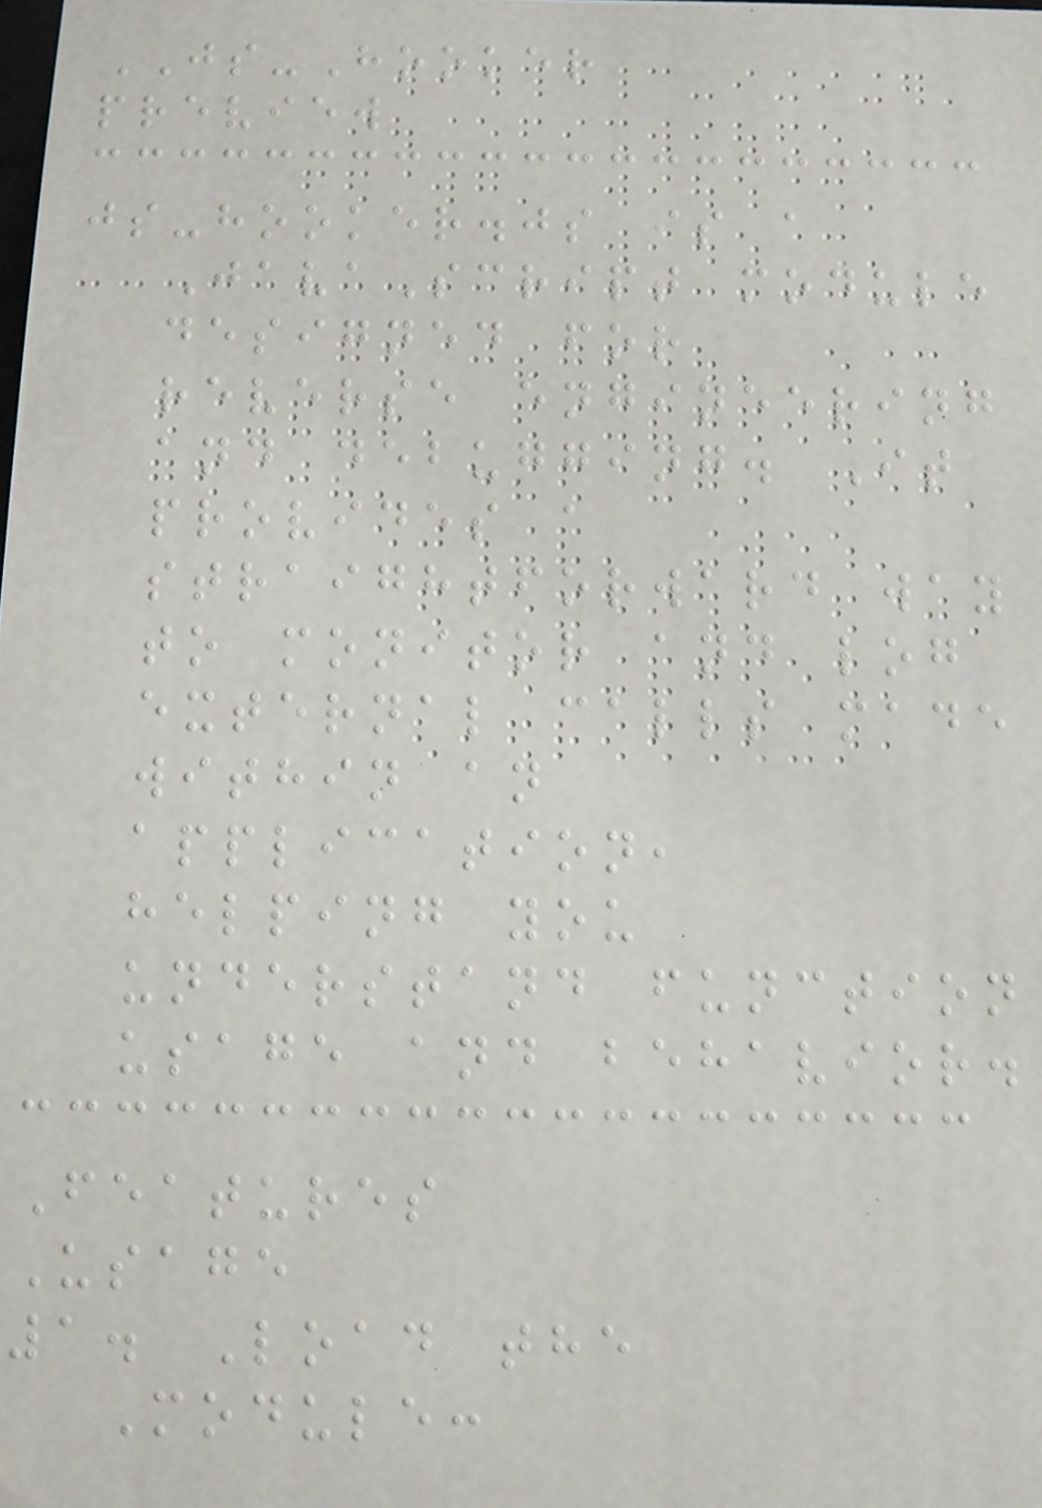JS-Hooker
preview
js-hooker.js is a
JavaScript module
designed for
reverse engineering
and debugging. It
provides a
straightforward way
to monitor and log
external calls made
within an
application,
helping you
understand function
usage and behavior.
Features
Usage
1. Load the
Module:
